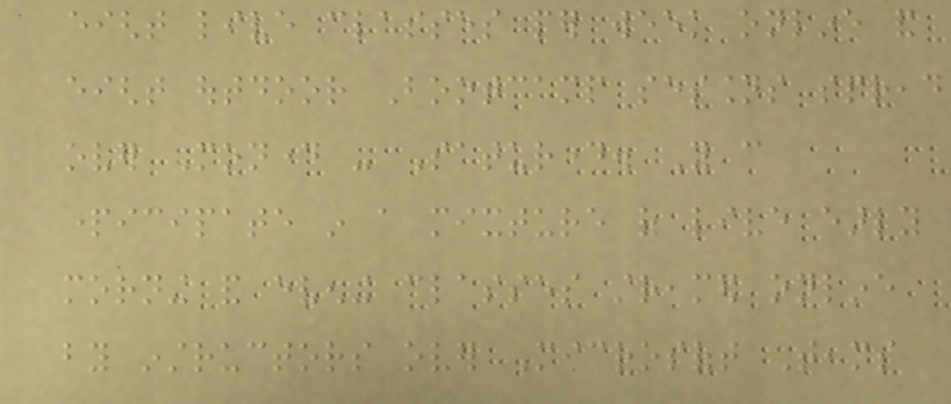eight live classes per week online and
eight outdoor Bootcamp sessions spread
over Monday - Saturday. You can
participate in a mixture of live early
morning and evening classes streamed online
by instructors over Microsoft Teams
